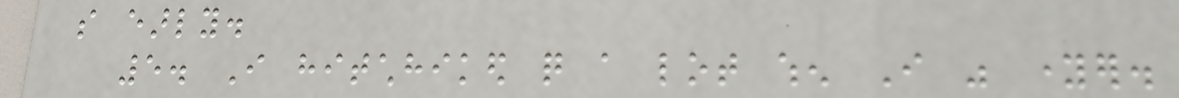so early.
5. I hitchhiked quite a lot when I was younger.
